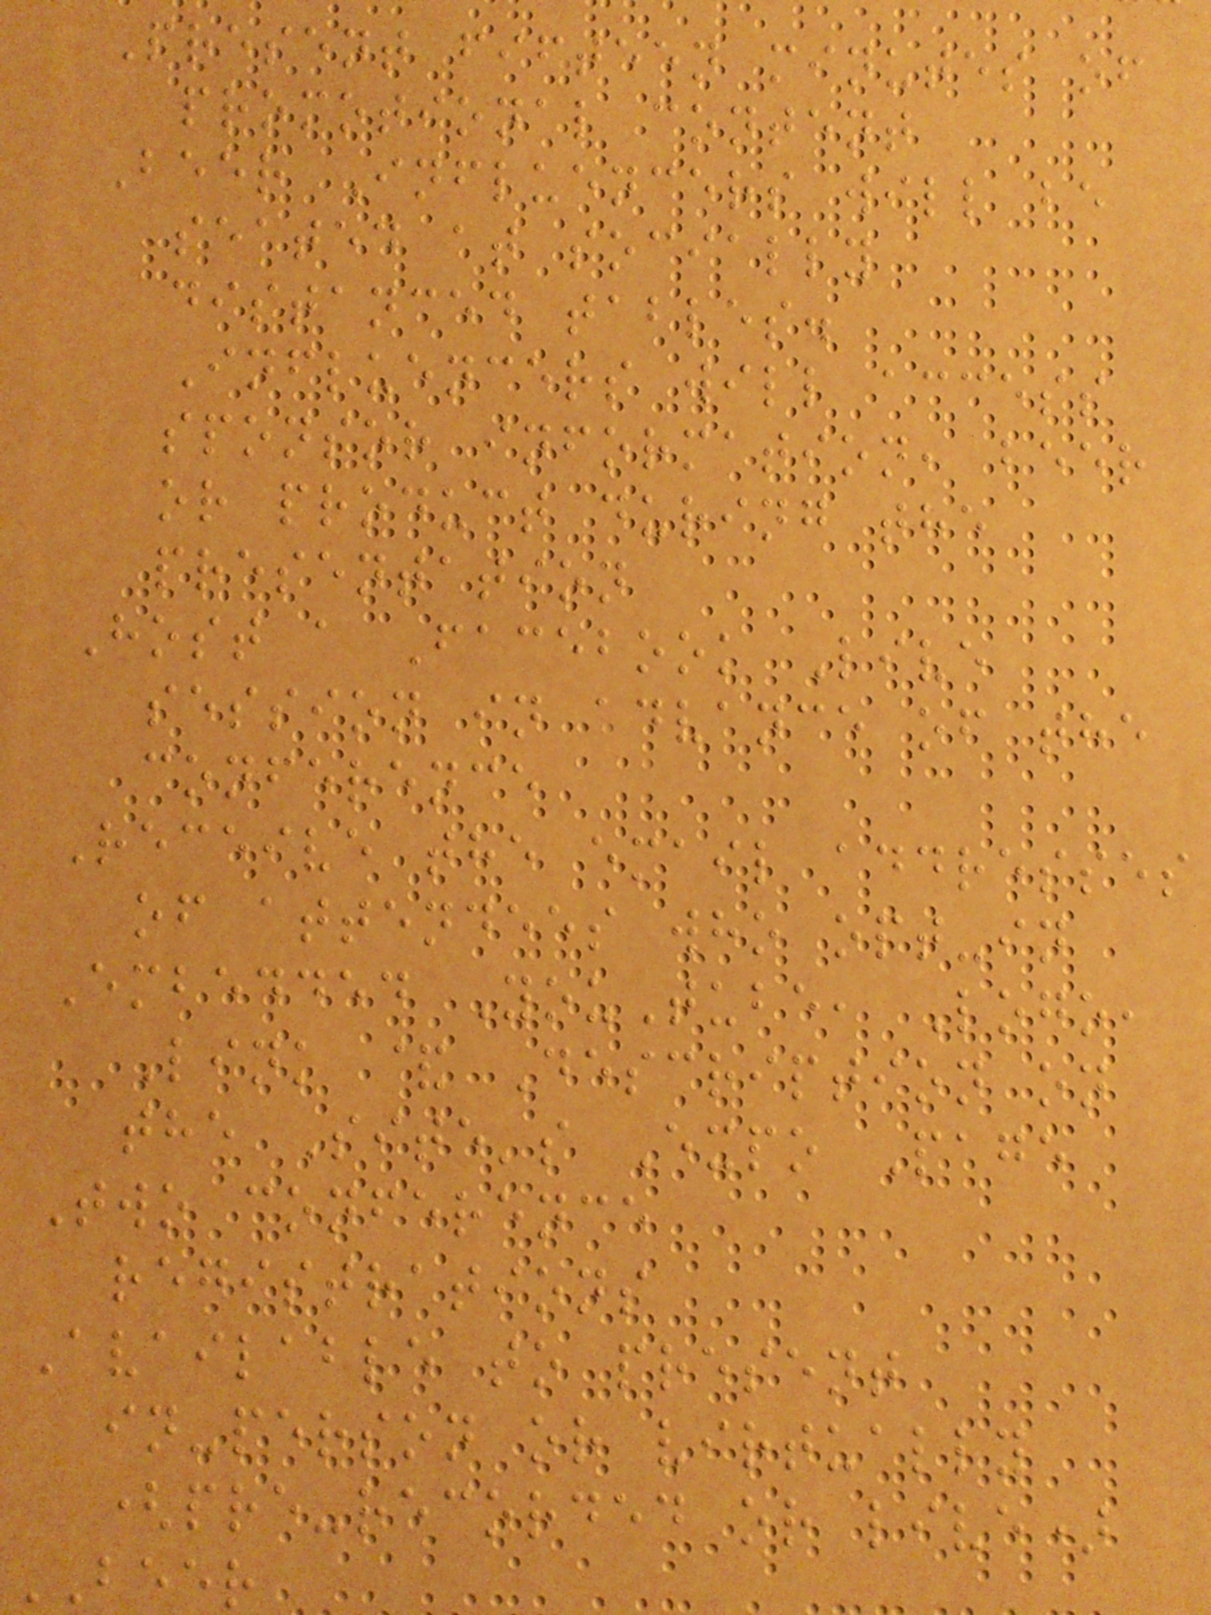Present fifteen minutes of
promotional content
Beer Influencers will be
seated at socially
distanced tables.
Influencers will access
sponsor information, beer
or product during the
presentation
Host a Facebook Live
session in advance of the
conference
Receive the email addresses
of attendees who opt-in
Embedded YouTube, Logo,
Link & Description on
the Site's Expo Page
Two conference
registrations
Available to present
in-person or virtually
(pre-recorded or live)
BEER
